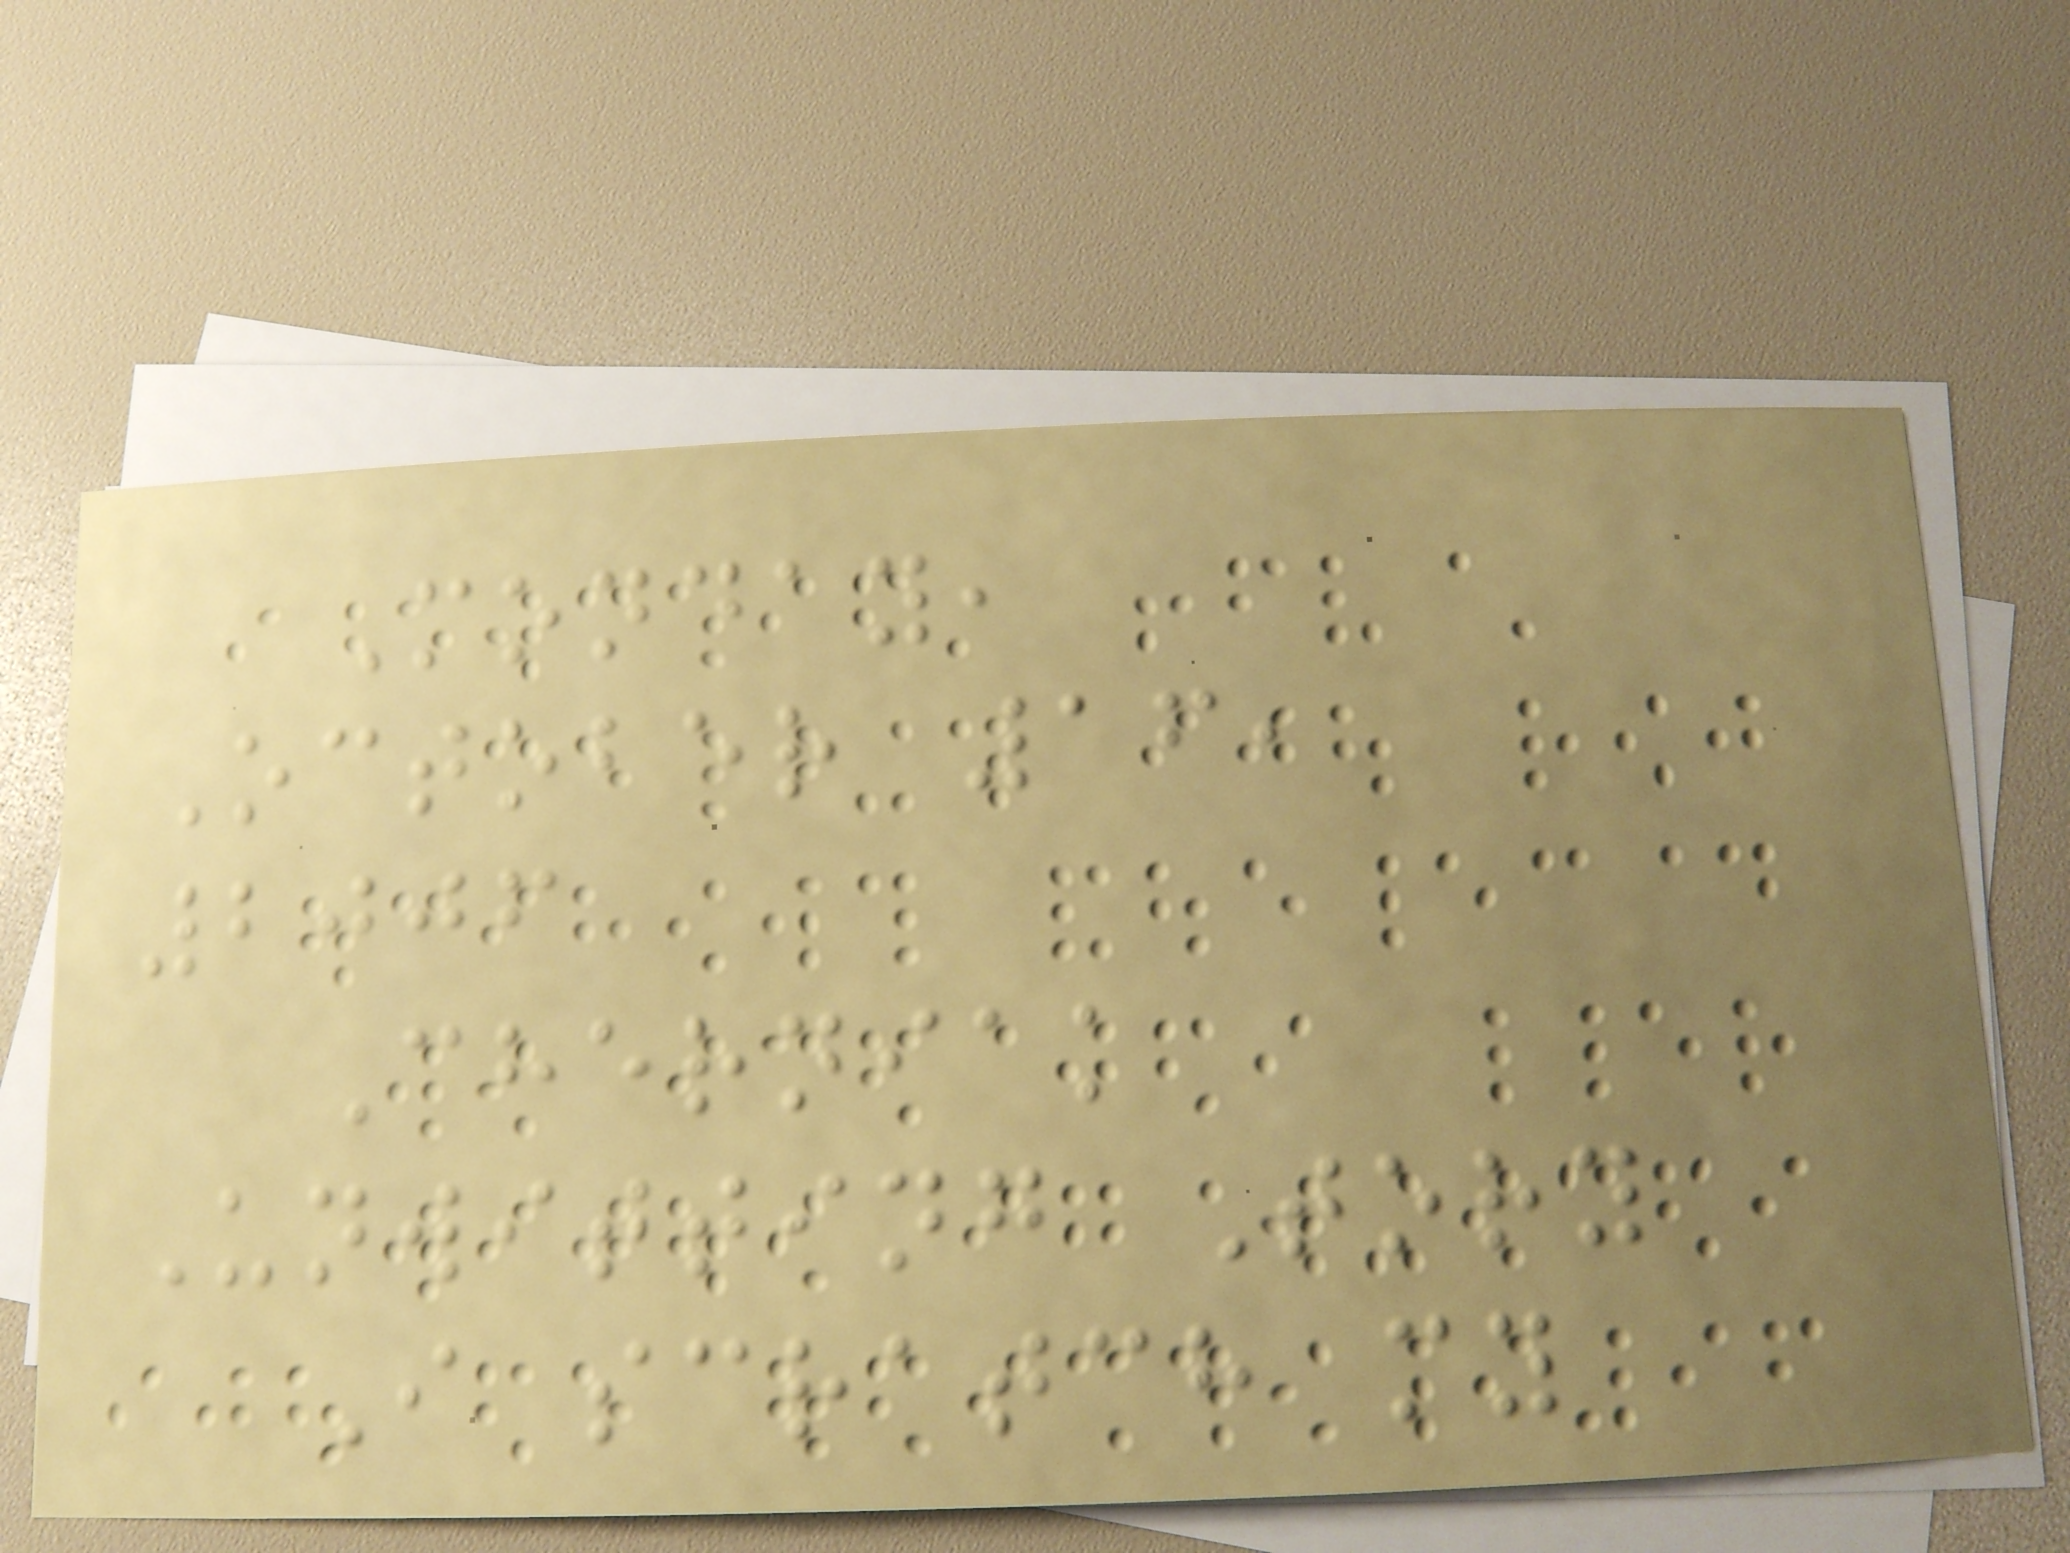Monday,
October 16,
2006
Cherniak
Unwitting Tory
I scratch my
